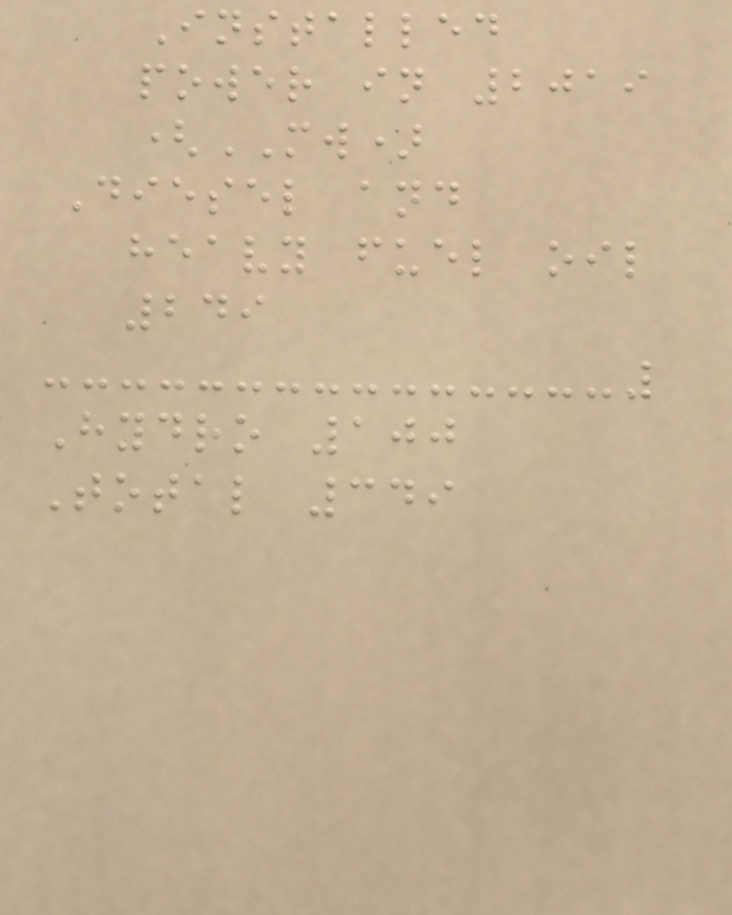Installed
power in 2019
(MW)
Diesel and
heavy fuel oil
249
Hydro 100
Total 349
